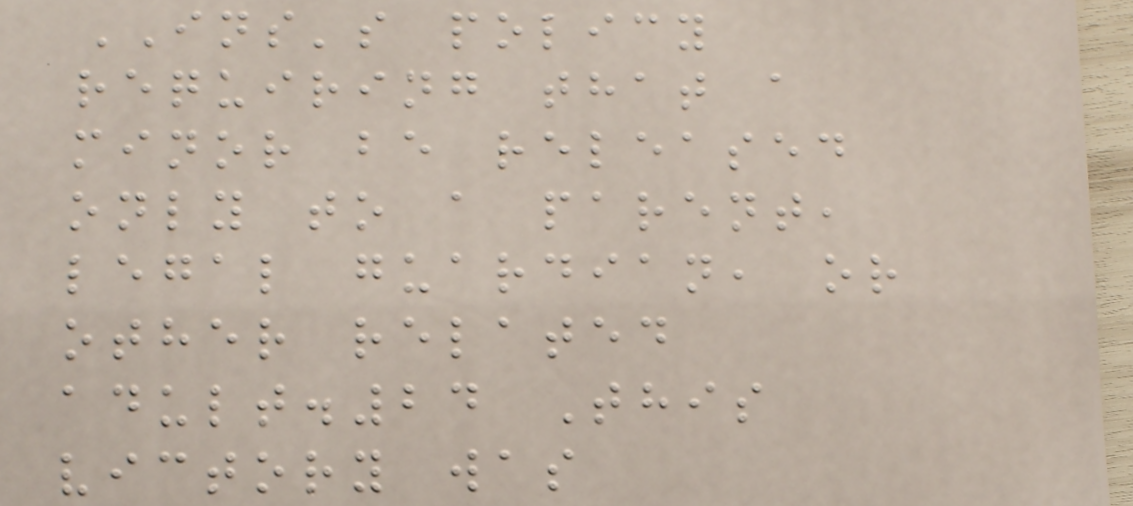INS's policy
requiring that a
minor be released
only to a parent,
legal guardian, or
other related
adult.24 This
victory was
